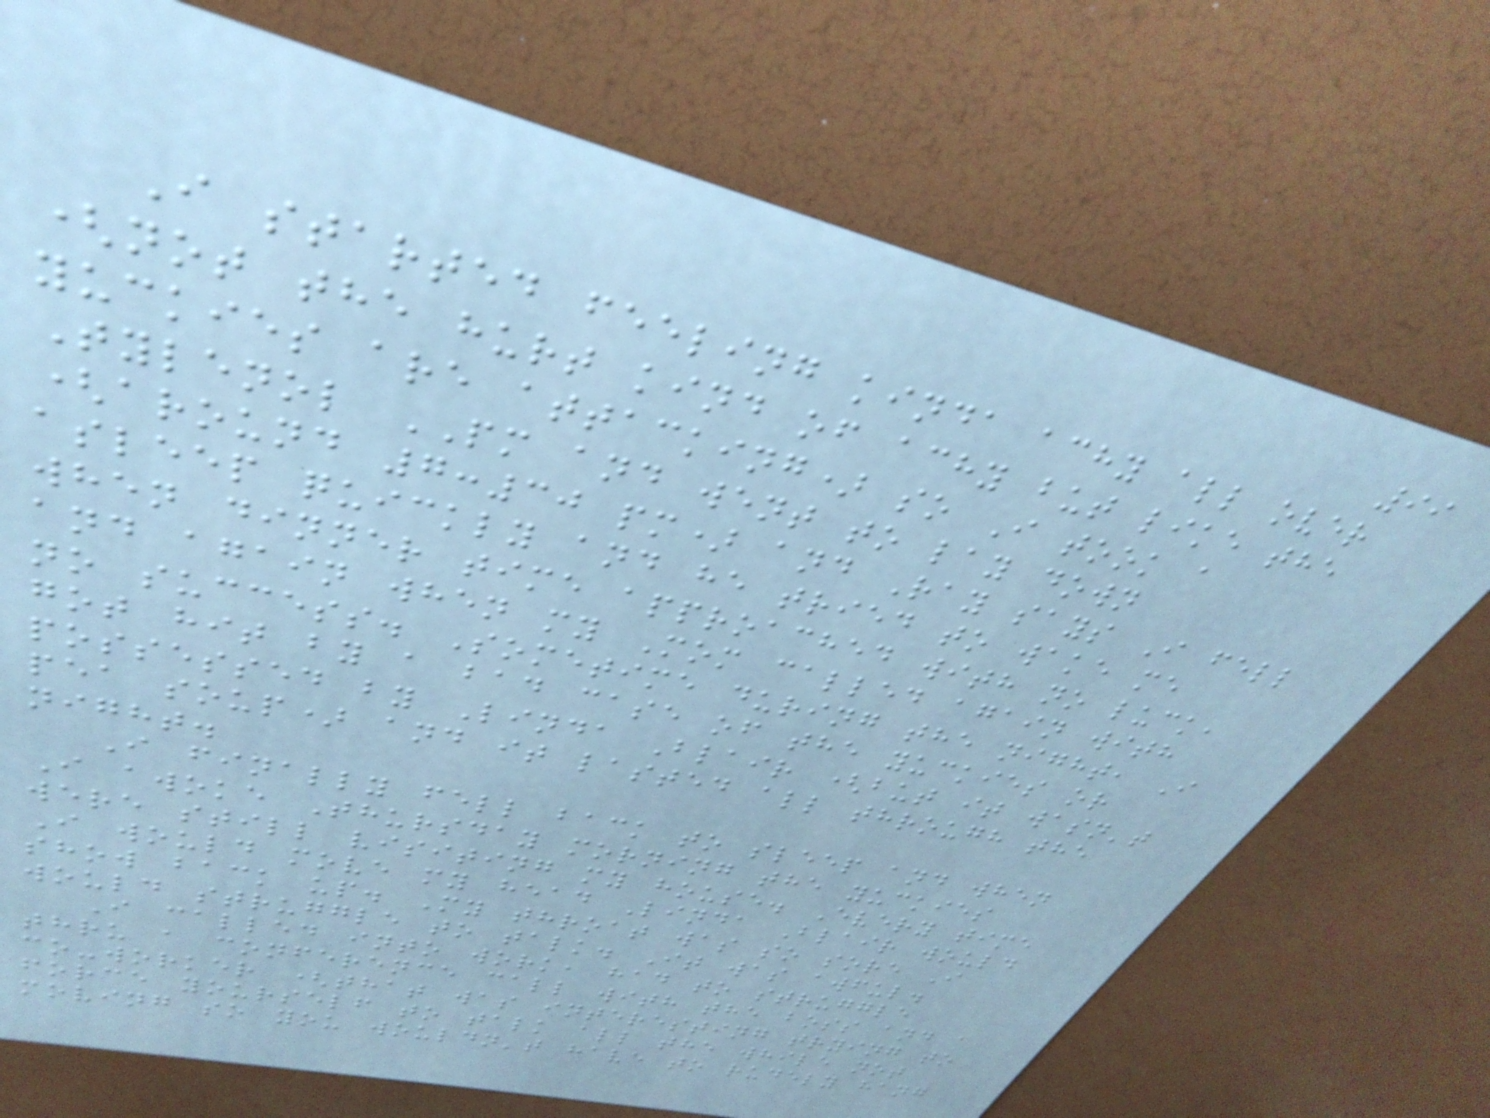99
I started feeling kinda achy all over
(not the hurt kind of achy but like the
yuckies are attacking) so I took a
Tylenol PM and went to lay down
(around 7:30 pm) and Ray says I fell
asleep quickly and he tried to wake me
when dinner time approached with no luck,
and again when my Mom called again with
no success. Sometime during the night, I
got hit by a bad case of the yuckies or
possessed by Linda Blair (but it wasn't
pea soup) and it lasted all through the
night.
I finally fell back to sleep and when
I awoke Thursday morning the yuckies
were still visiting my house. Every time
I would move my head Linda Blair would
show back up. My throat was so sore I
would struggle to talk. It was awful.
I called into work, had to struggle
thru a conference call with the boss and a
co-worker (that was interesting trying to
force yourself to talk all the while not
moving so you wouldn't have to rudely hang
